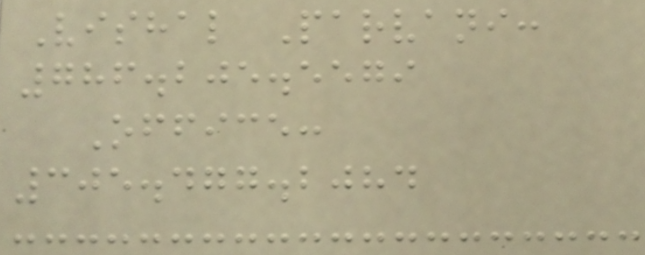Vishal Parvani:
786.205.5579
Office:
305.477.2084
